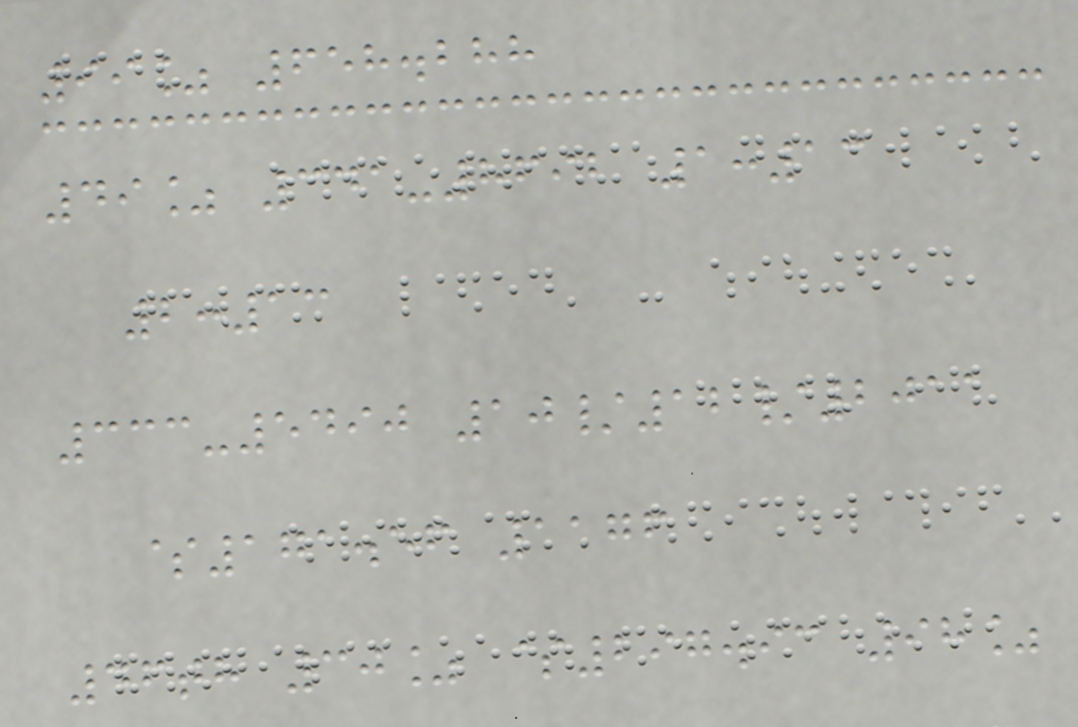99% 658.288
49% 341-8692 1:13
2:13
333-5490 10/12/2011
$171.56 1176
46th 30% $297.93 98%
